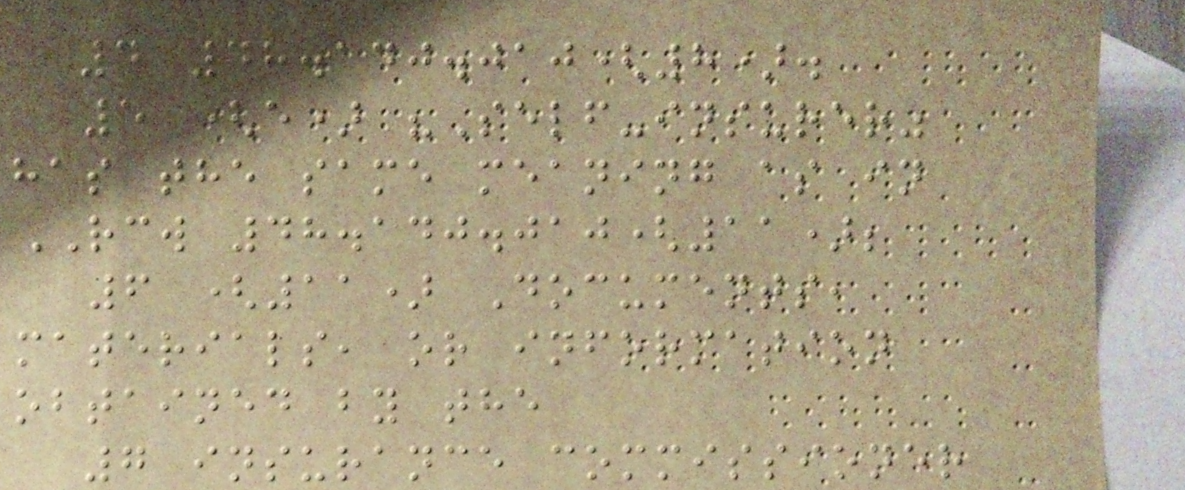4 48.140.010(8).
5 (e) "Self-insurer"
has the same meaning as in
RCW 48.140.010(11);
6 (11) Documents,
materials, or information
obtained by the
7 insurance commissioner
